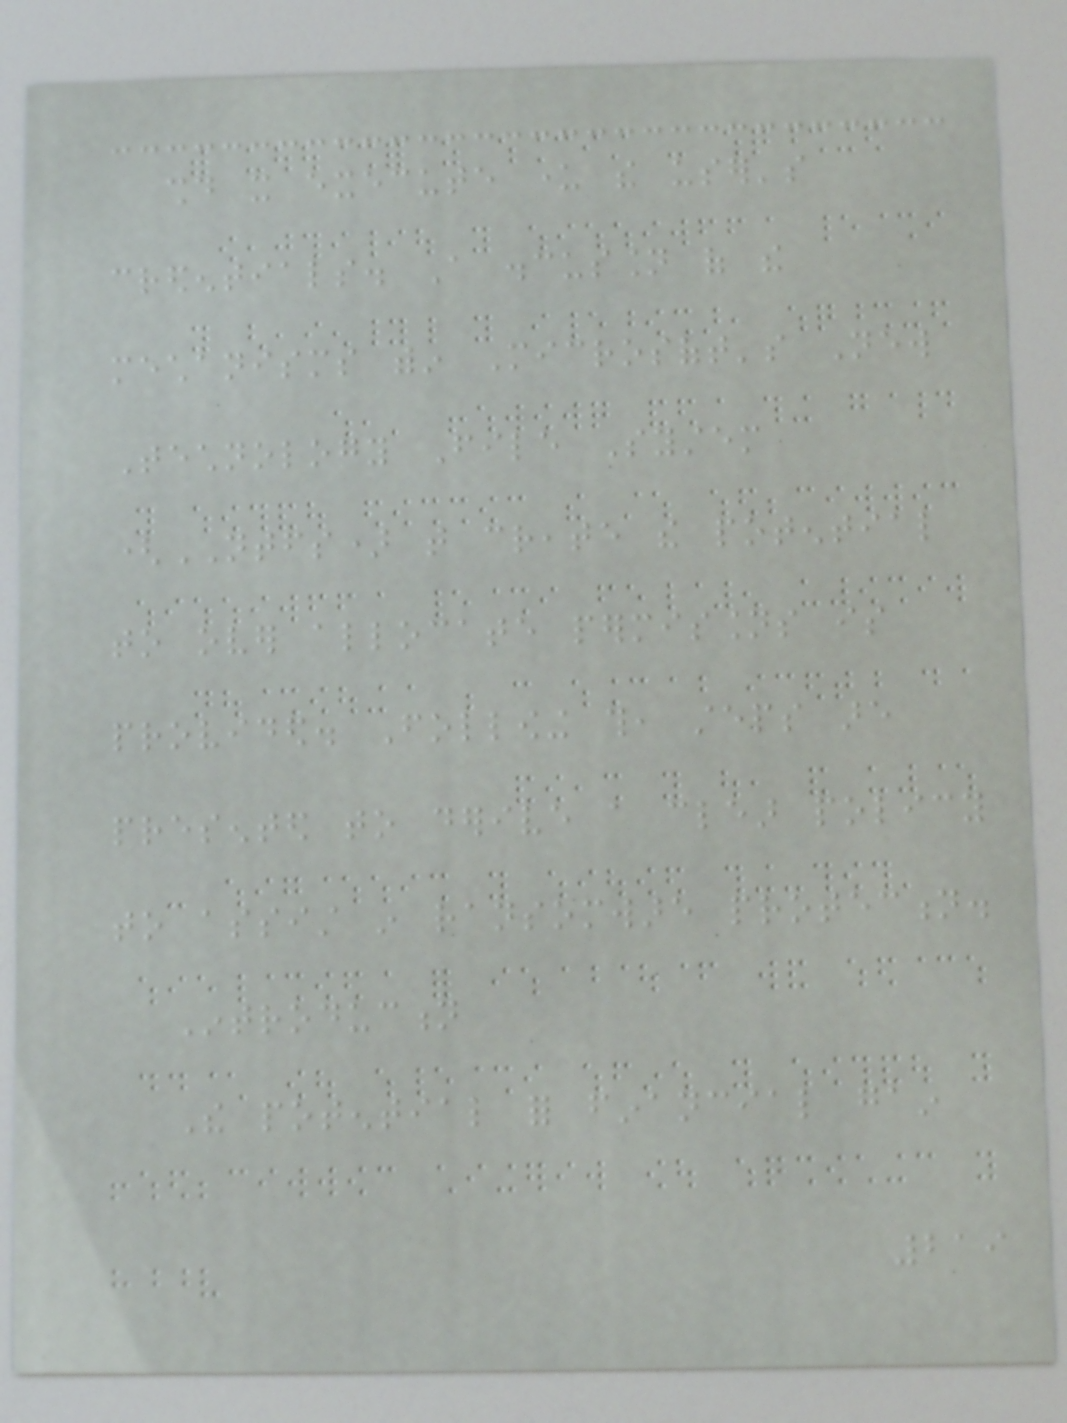should it execute under the user's
credentials. A discussion of the
mechanisms within Microsoft's New
Technology File System
(NTFS) that create the potential
to over allocate permissions is
provided. Following this, steps are
presented to derive a clear policy
to assist in ransomware protection.
Introduction
The potential for financial gain
219
